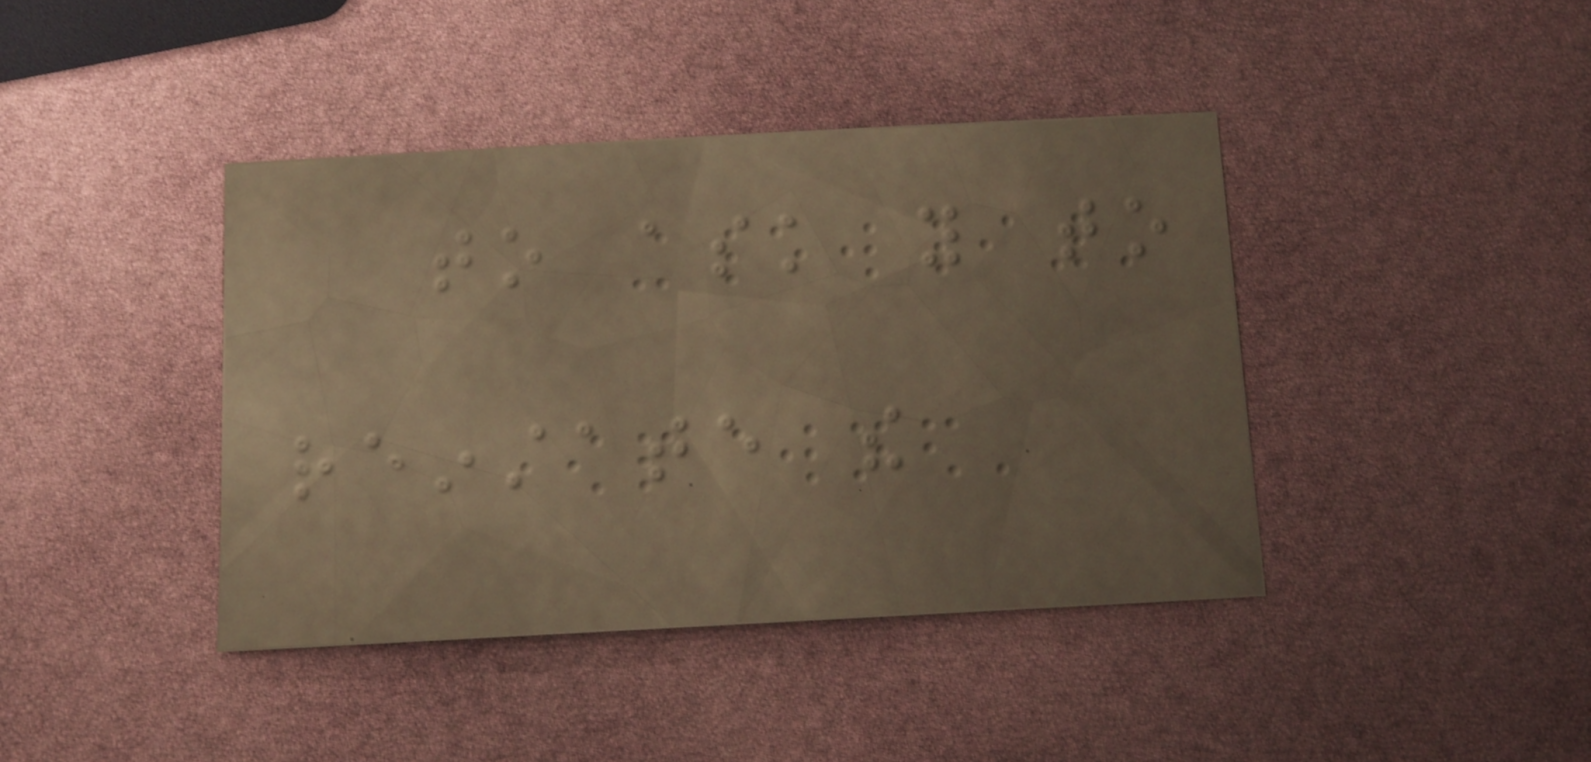to ask you to
reinstate the
